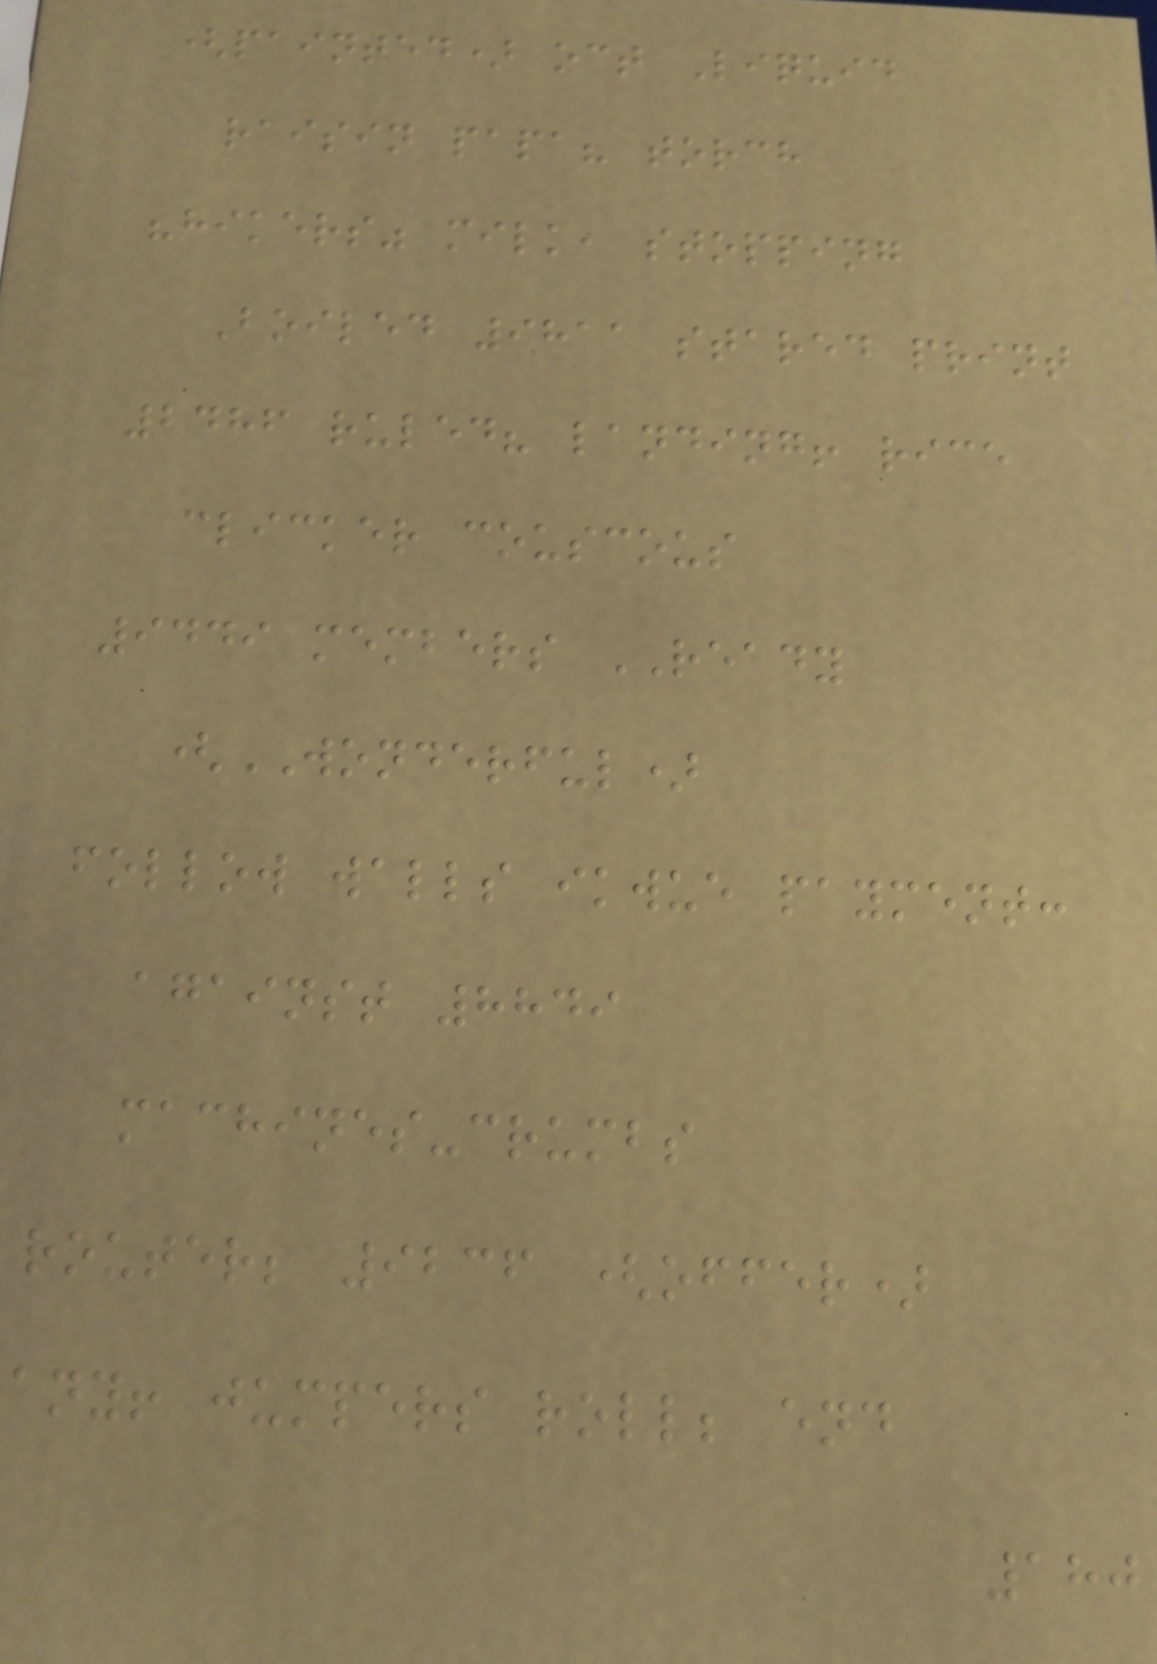(painted) oct Liquid
raisin papa? torch
"hikers" milk, stopping
Boiled 9811 stared print
2486 ruled? landing! rice
clicker couscous
9449 members READY
(WONDERFUL)
follow walls ikwue payment:
against 8849
machines-crumbs
router; 9236 (offer)
any! jumpers roll; end
180
